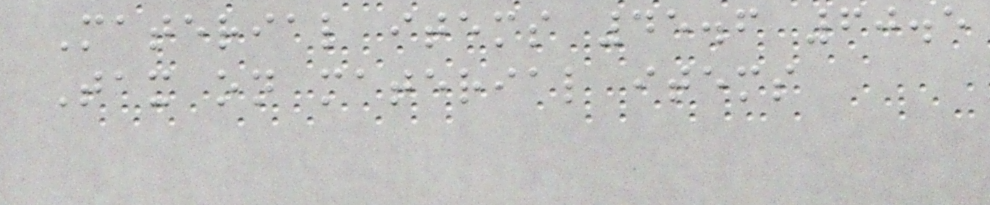Material items 45.6 60.5
Tax on material items
